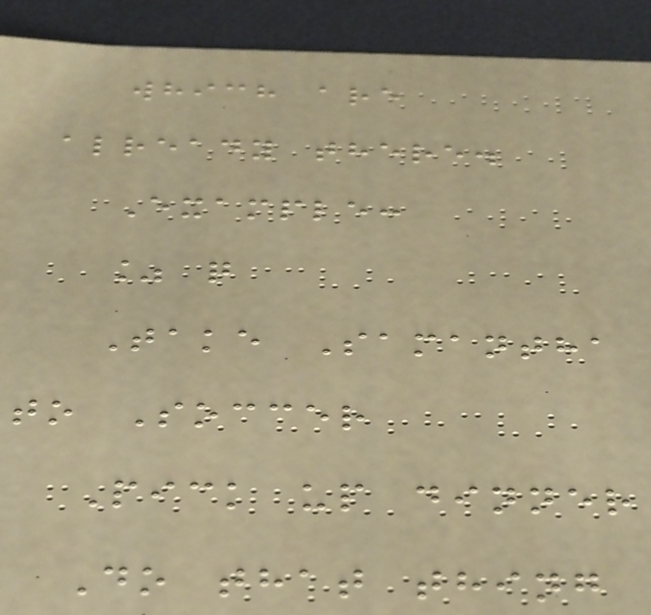which are
already there.
Example:
% q
Take Samantha
to Soccer
Pick up dinner
Do that thing
